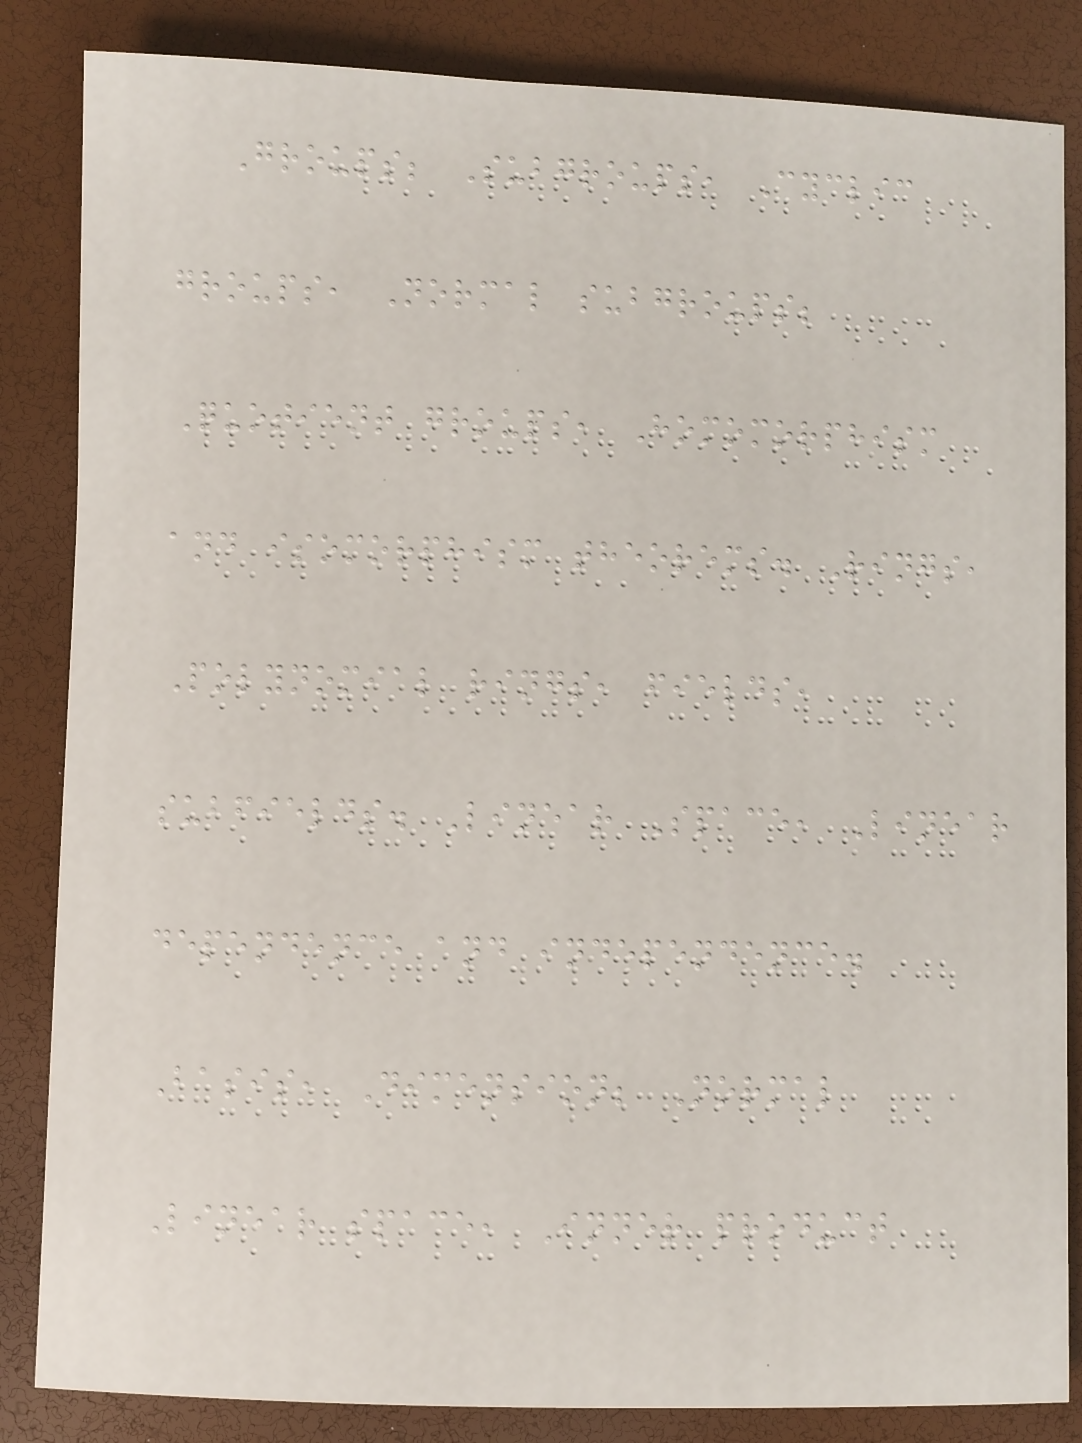Groups; Subgroups, Cyclic
groups, Normal subgroups;
Quotient groups, Homomorphism
and isomorphism theorems. Rings,
Polynomial rings, fields,
subfields. Linear Space, Linear
dependence and independence.
Basis, Dimension; Normal
Linear space, Inner product
